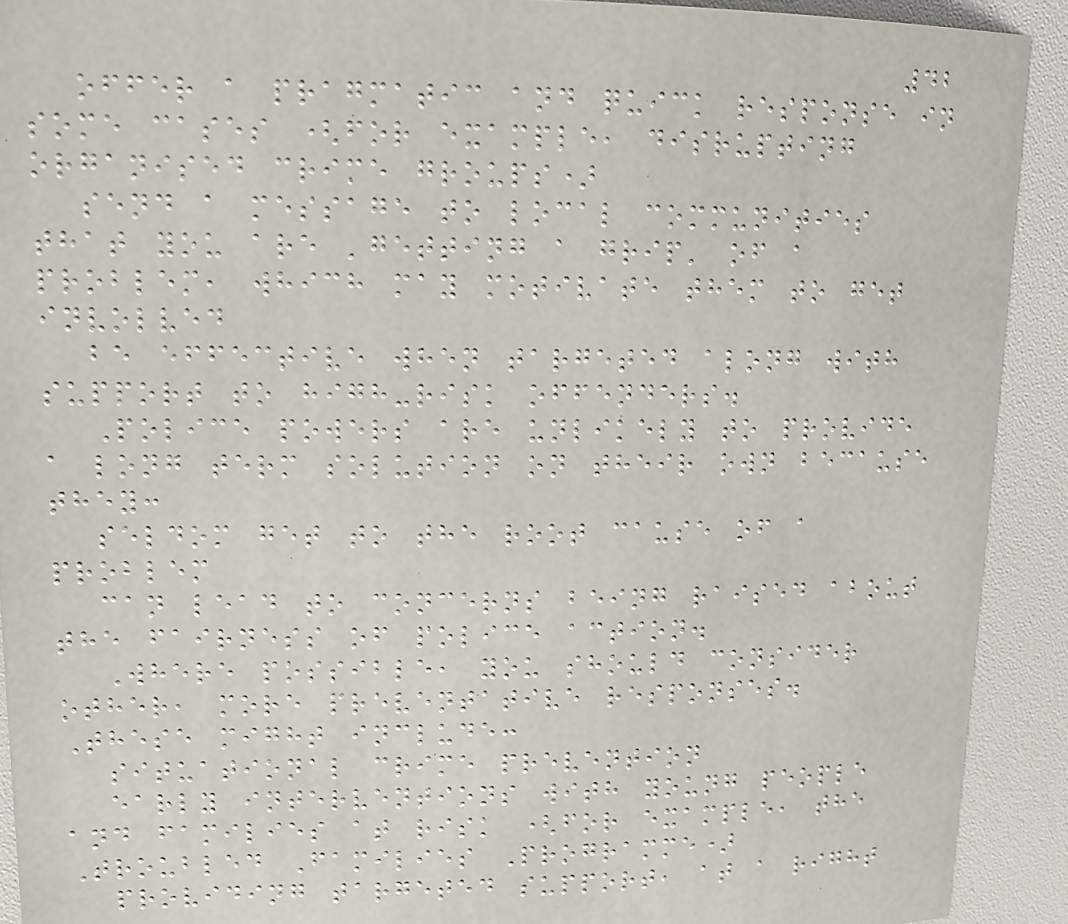42
offer a pragmatic and quick response in
some cases (for example, disrupting
organised crime groups)
send a message to local communities
that you are 'getting a grip' of a
problem, which may motivate them to get
involved
be effective when targeted along with
support to high-risk offenders.
Police powers are unlikely to provide
a long term solution on their own because
they:
seldom get to the root cause of a
problem
can lead to concerns being raised about
the fairness of police action.
Where possible, you should consider
other, more preventative responses.
These might include:
situational crime prevention
early interventions with young people
and families at risk (for example, the
Troubled Families Programme)
providing targeted support, at a right
